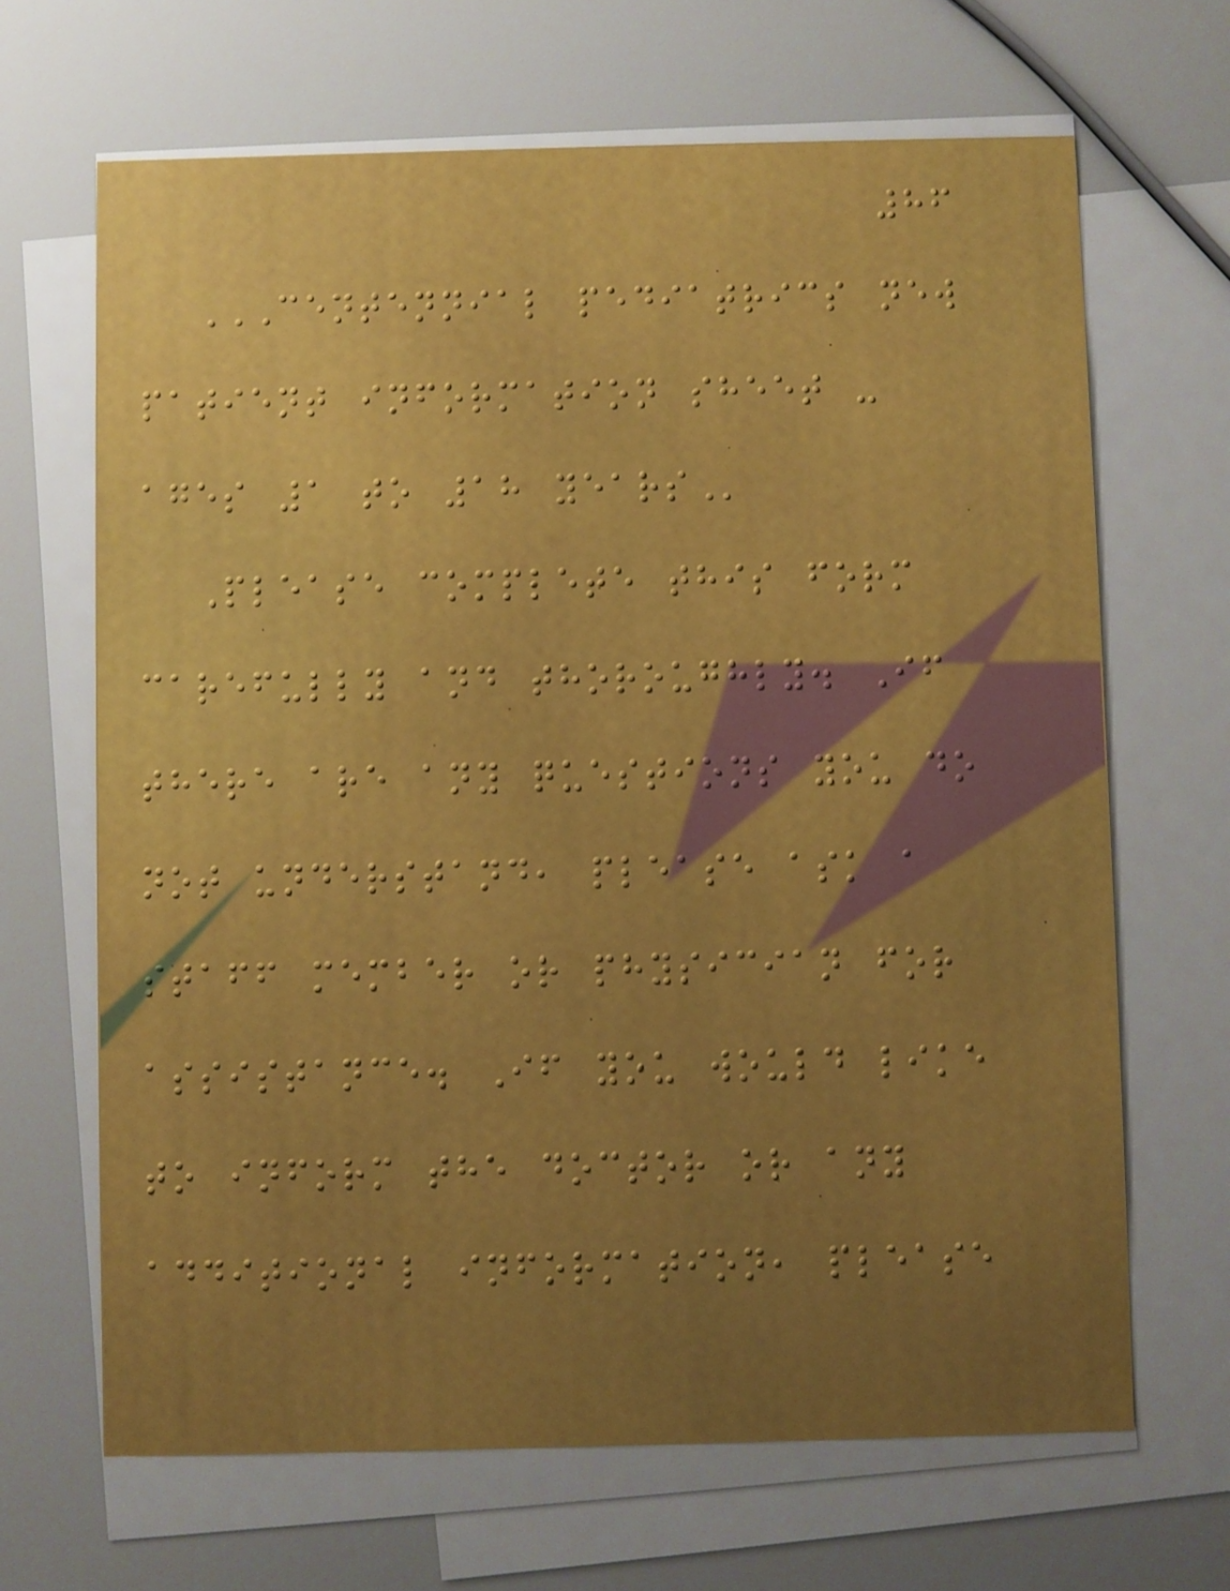86
CENTENNIAL PEDIATRICS NEW
PATIENT INFORMATION SHEET -
AGES 1 TO 18 YEARS
Please complete this form
carefully and thoroughly. If
there are any questions you do
not understand, please ask a
staff member or physician for
assistance. If you would like
to inform the doctor or any
additional information, please
